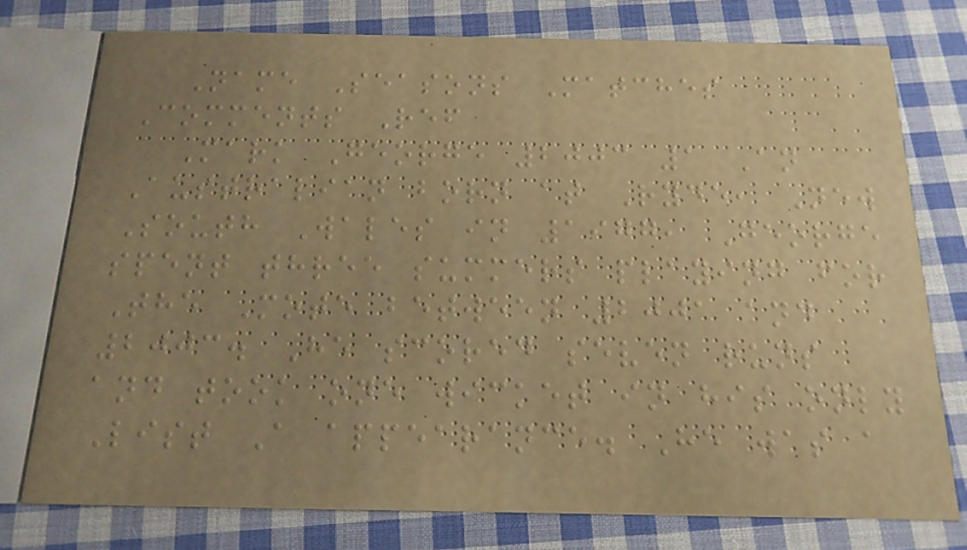Name Seasons Matches
Comments Ref
Mark George 2003 1 An
Australian born at Ryde, New
South Wales in 1977, George
spent three summers playing for
The Mote between 2001 and
2003. He scored seven runs
and took one wicket in his only
List A appearance. He was a
